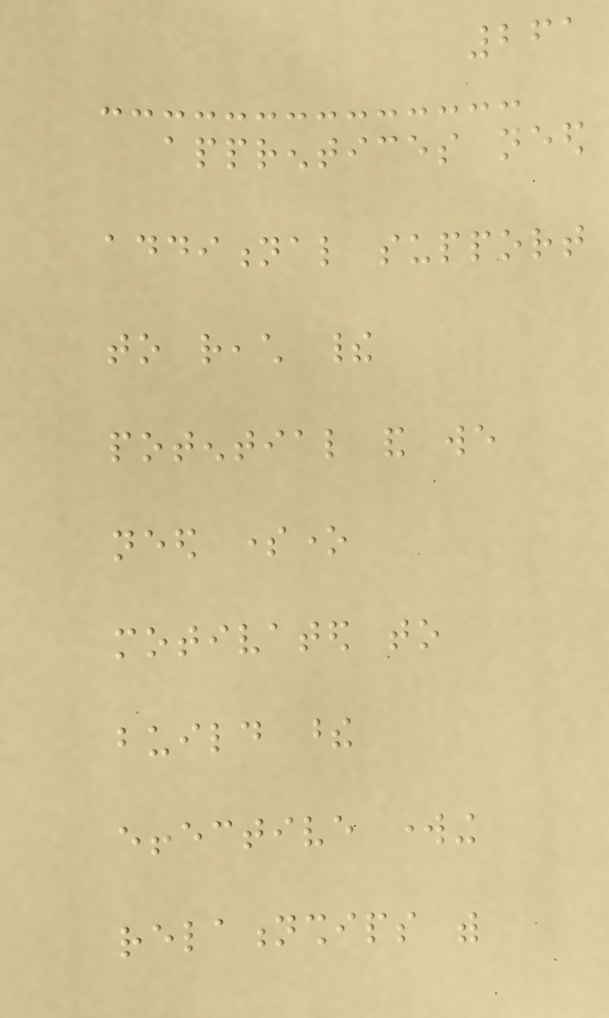261
apprentices need
additional support
to reach their
potential and we
need someone
motivated to
build these
effective working
relationships with
